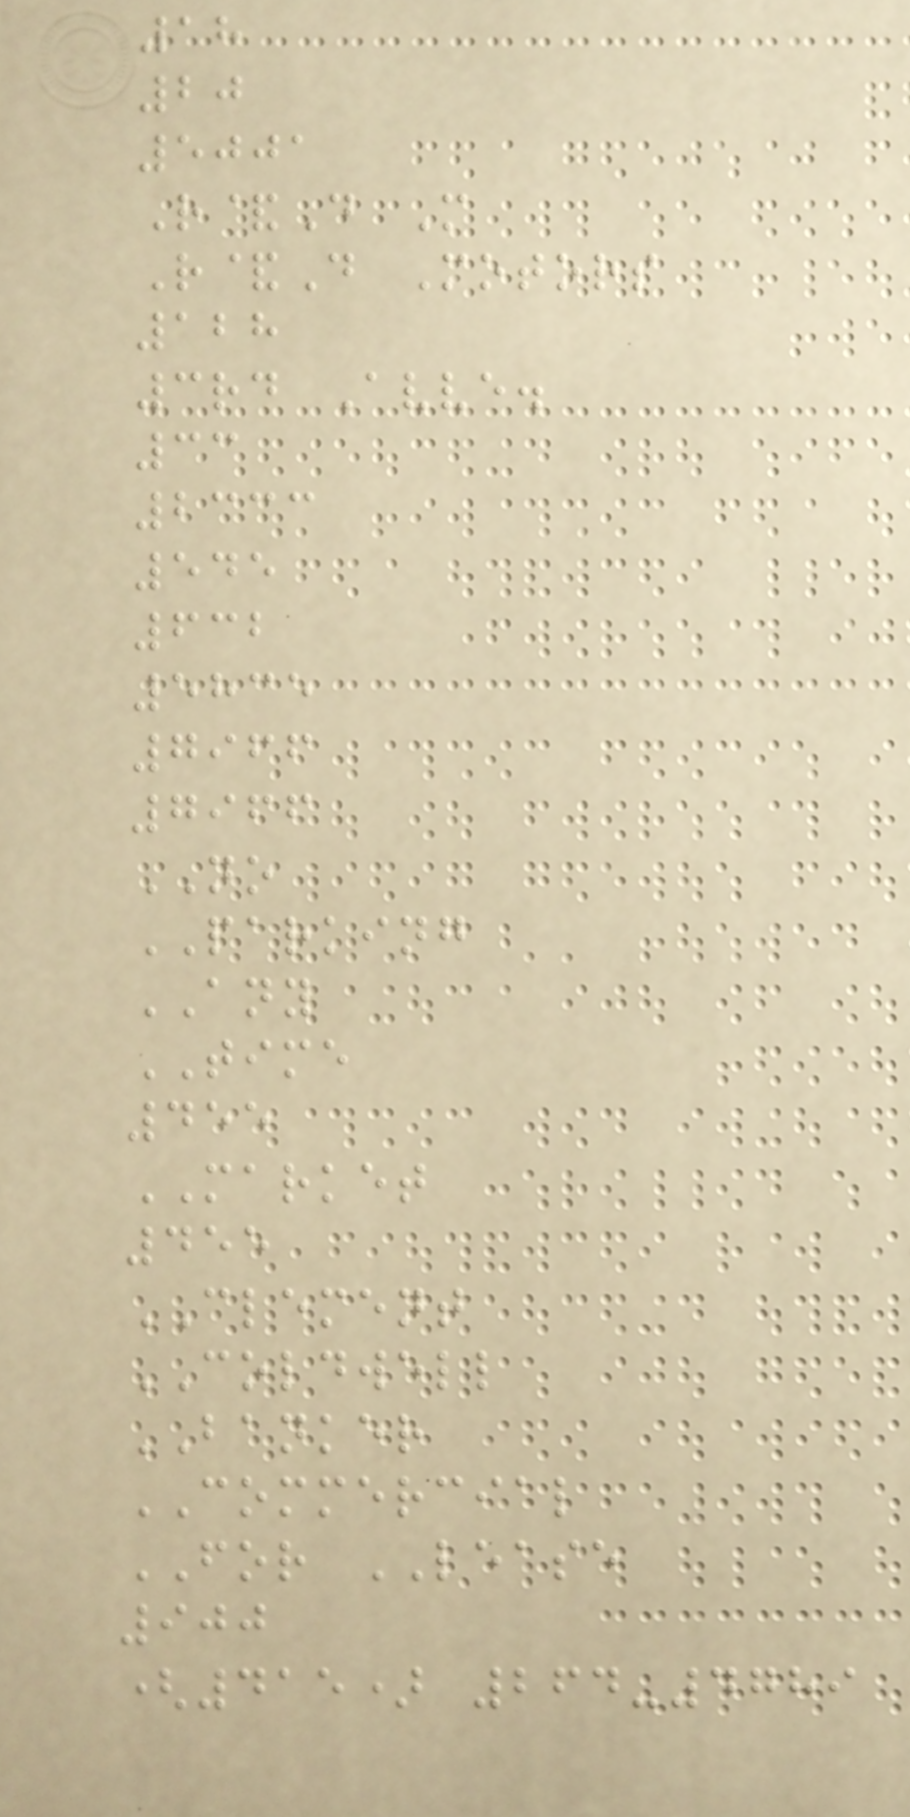18
20
5001
R&D M
R&D Motors
128
3rd Avve.
33
2333
545
632
5835
7966
7966
NO
PARKING
ANY
TIME
455
MARKET
455
CLEMENT
COLDWELL
BANKER
COMMERCIAL
FOR LEASE
900
(415) 264-4789
